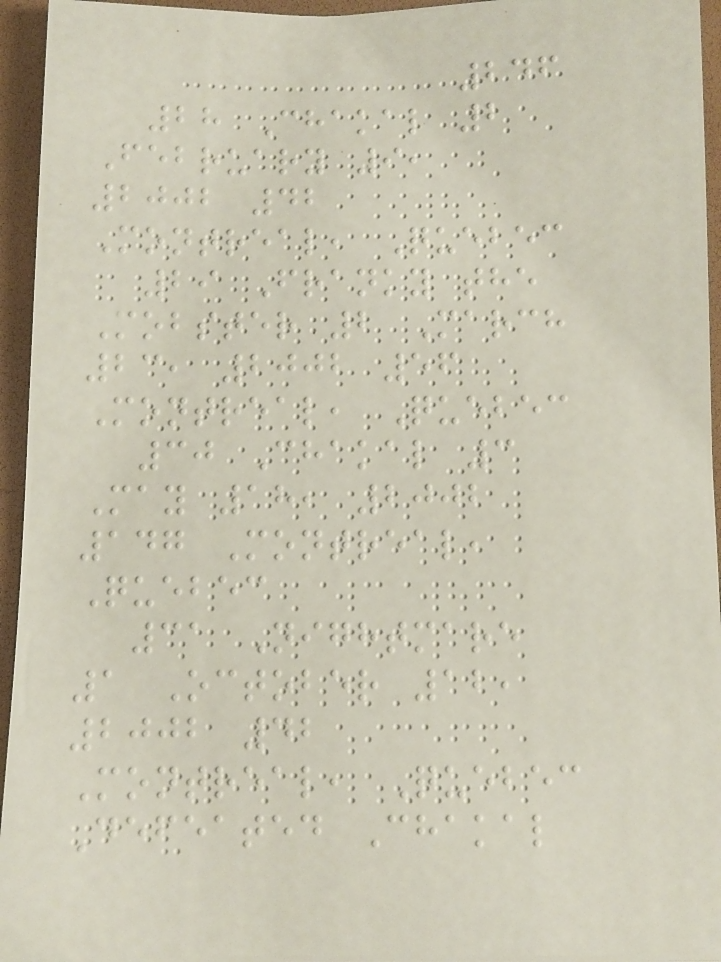246
28 Chakal 2
February 9,
2002 42
Montreal, Quebec
29 Franky the
Mobster 2 March
23, 2002 56
Montreal, Quebec
30 Chakal 3
May 18, 2002
147 Montreal,
Quebec
31 Nightmare
1 October 12,
2002 42
Montreal, Quebec
Defeated Chakal
